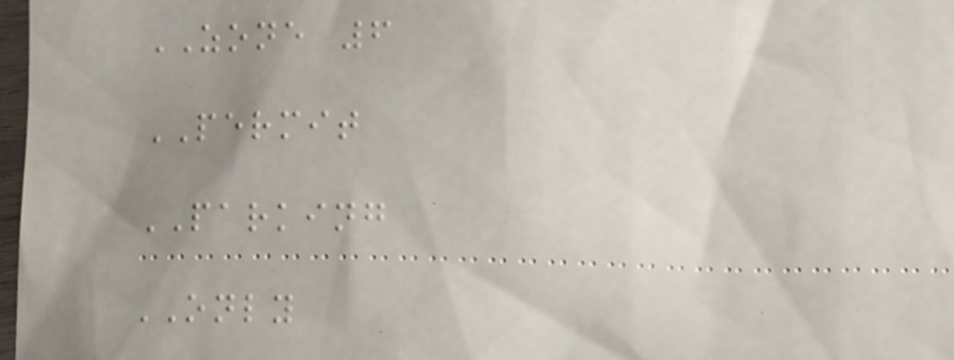ZONE 6
PERMIT
PARKING
ONLY
